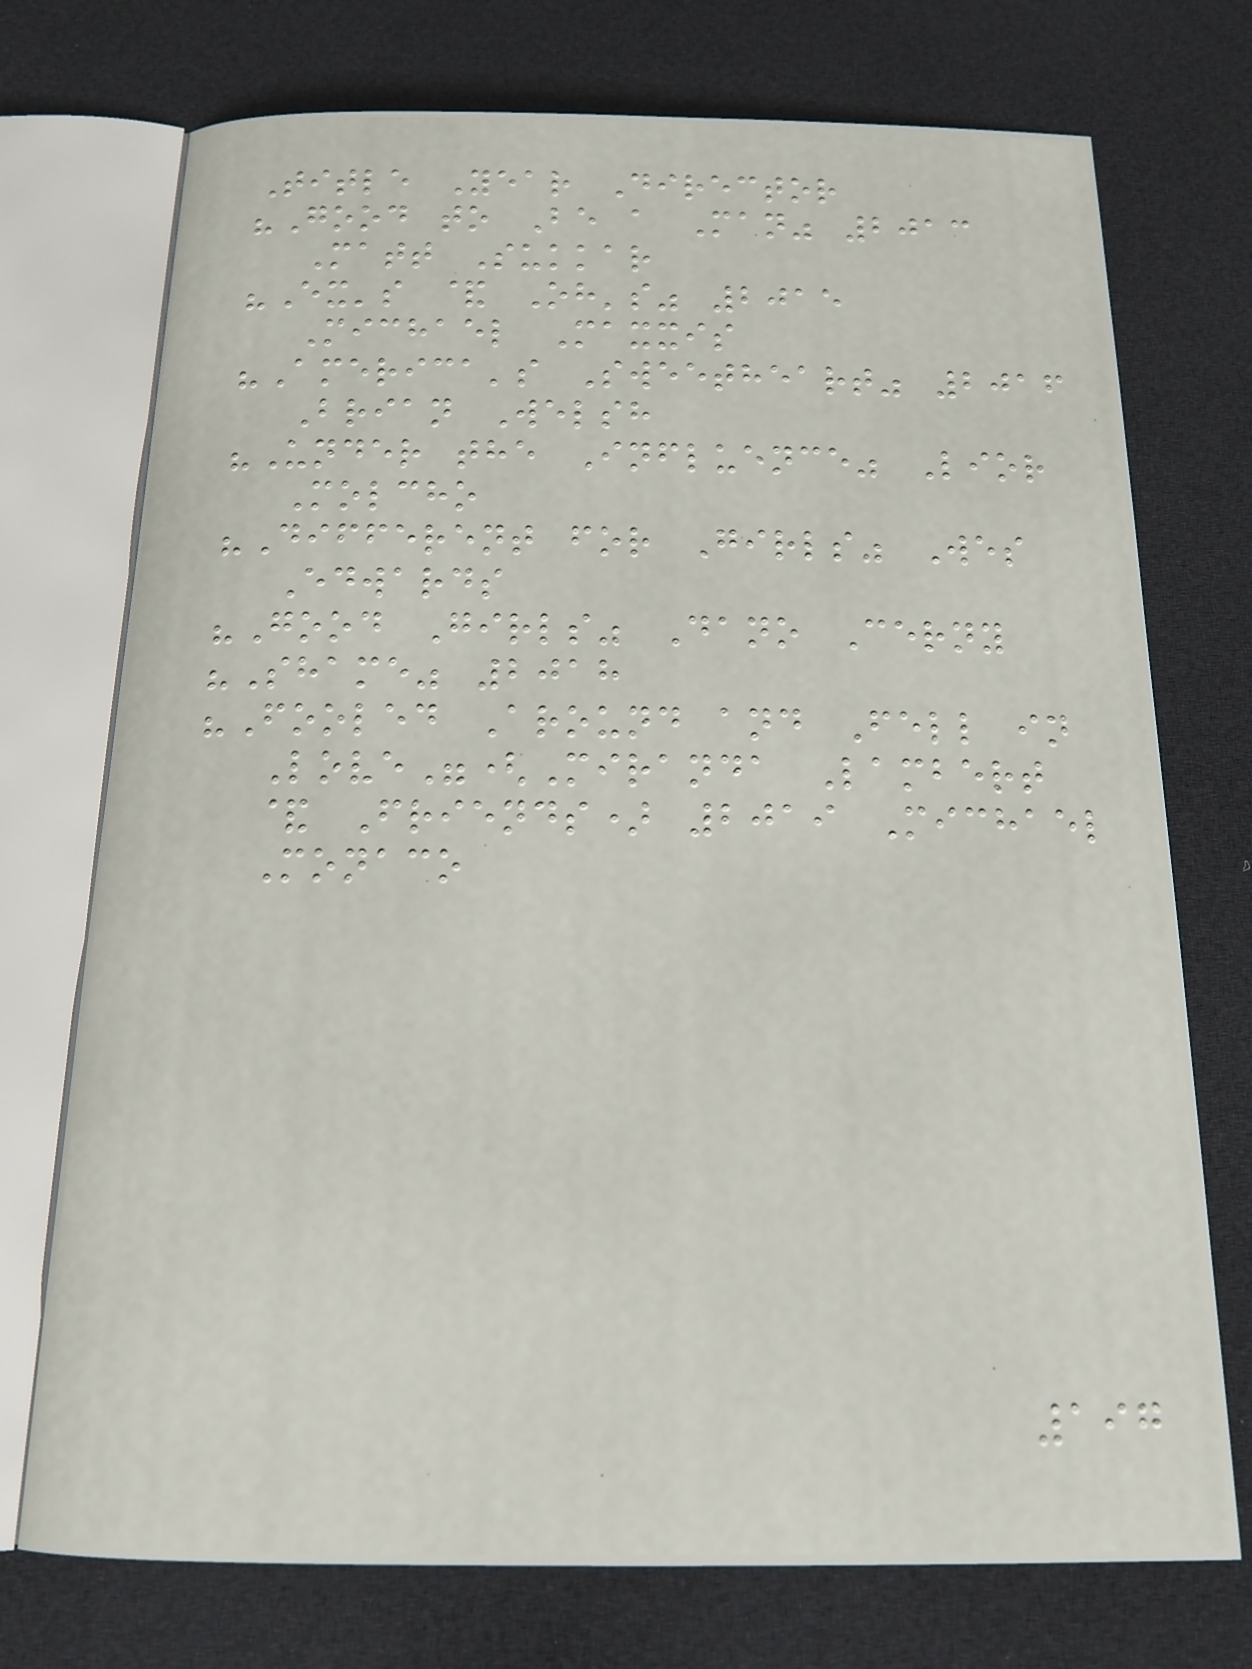Title Year Director
"Good to Be a Man" 2013
Matt Sukkar
"Ex's & Oh's" 2015
Michael Maxxis
"America's Sweetheart" 2016
Brian Welsh
"Under the Influence" Lior
Molcho
"Different for Girls" Wes
Edwards
"Good Girls" Dano Cerny
"Shame" 2018
"Fooled Around and Fell in
Love"(Miranda Lambert
& Friends) 2019 Michael
Monaco
197
